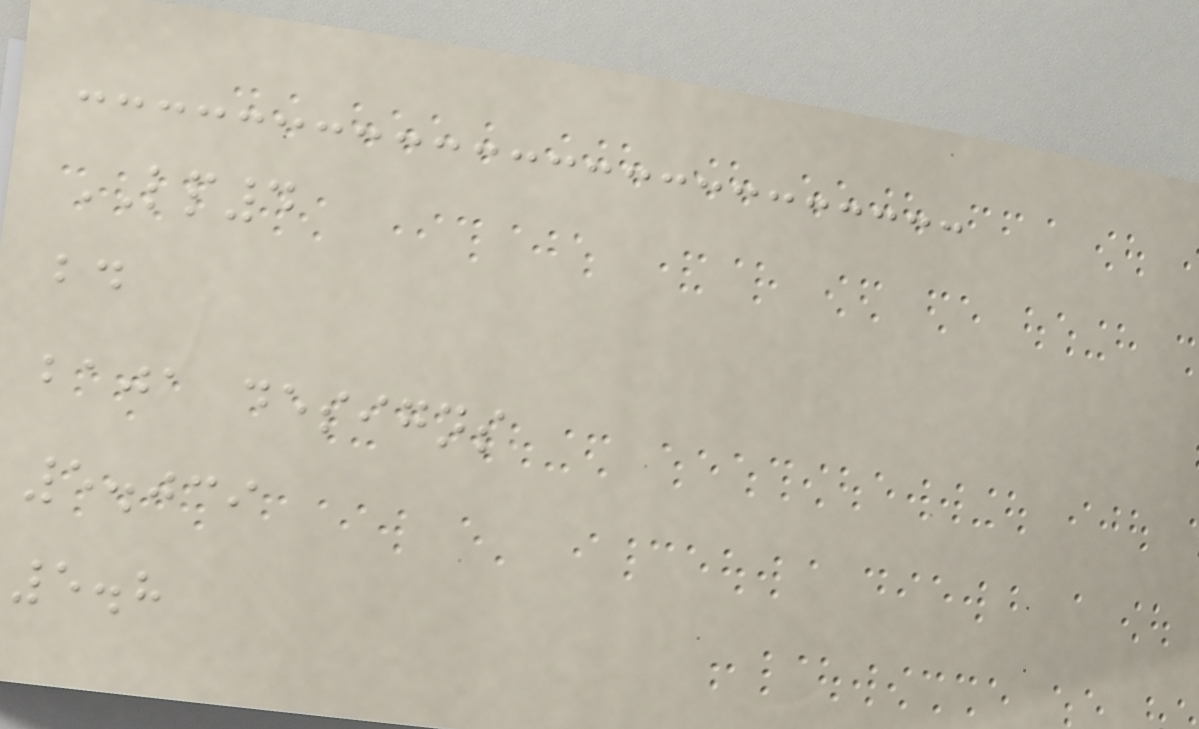LP4
bd
baja designs
5.039
5.8
